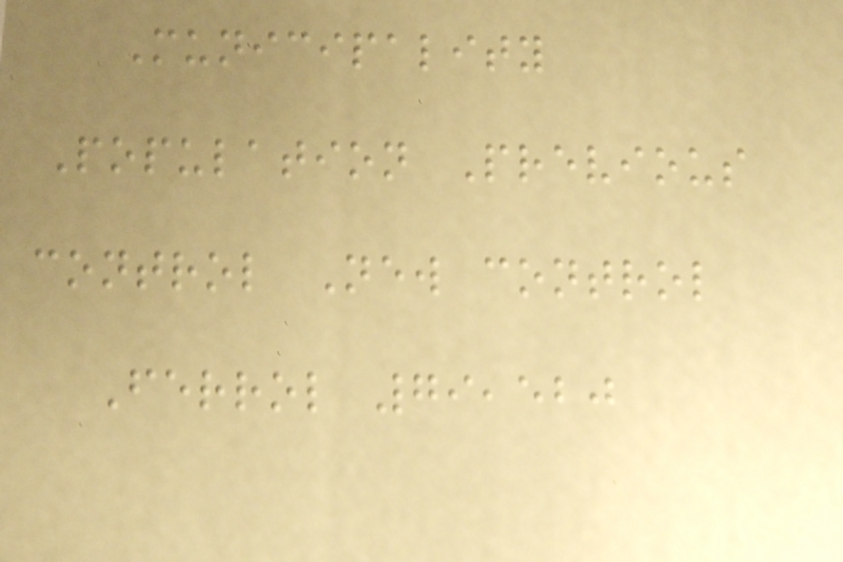Municipality
Population Previous
control New control
Ferrol 79,520
